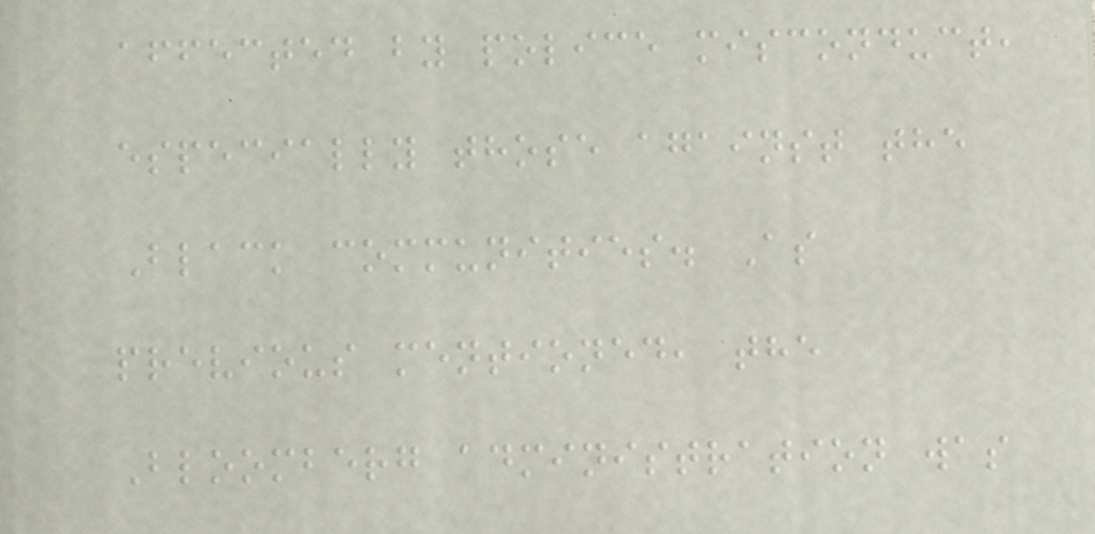affected by police misconduct,
especially those against the
Black communities. As
previous mentioned, the
Bloomberg administration was
